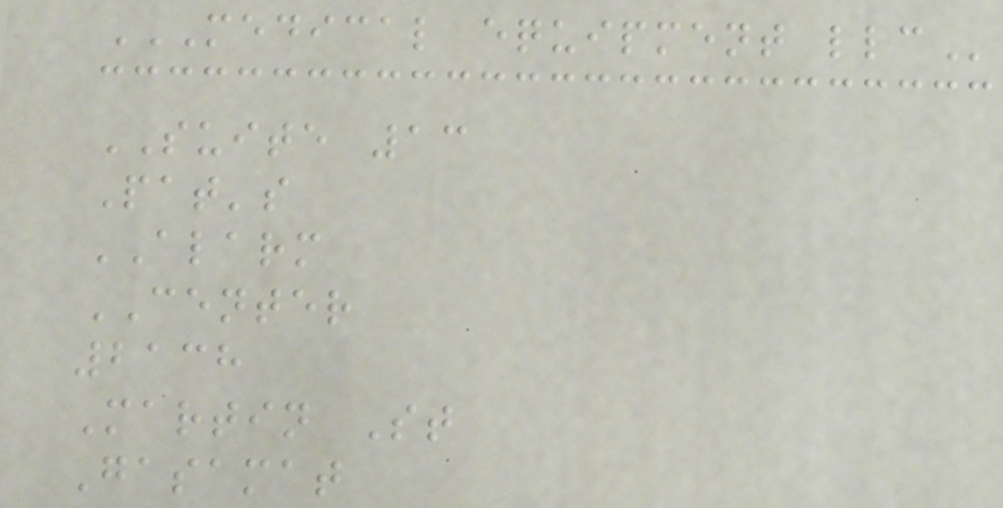MEDICAL EQUIPMENT LLC
SUITE 13
Pat's
ALARM
CENTER
2138
Martin St
Gasamat
